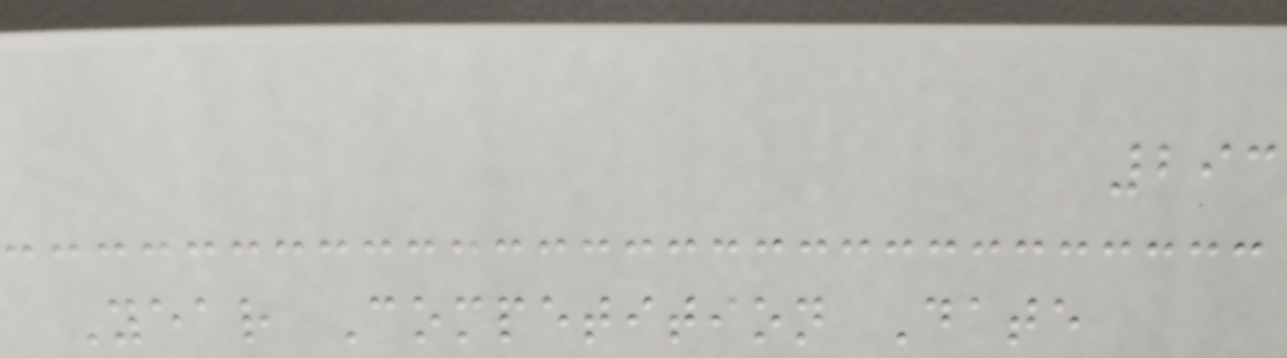293
Year Competition Date
